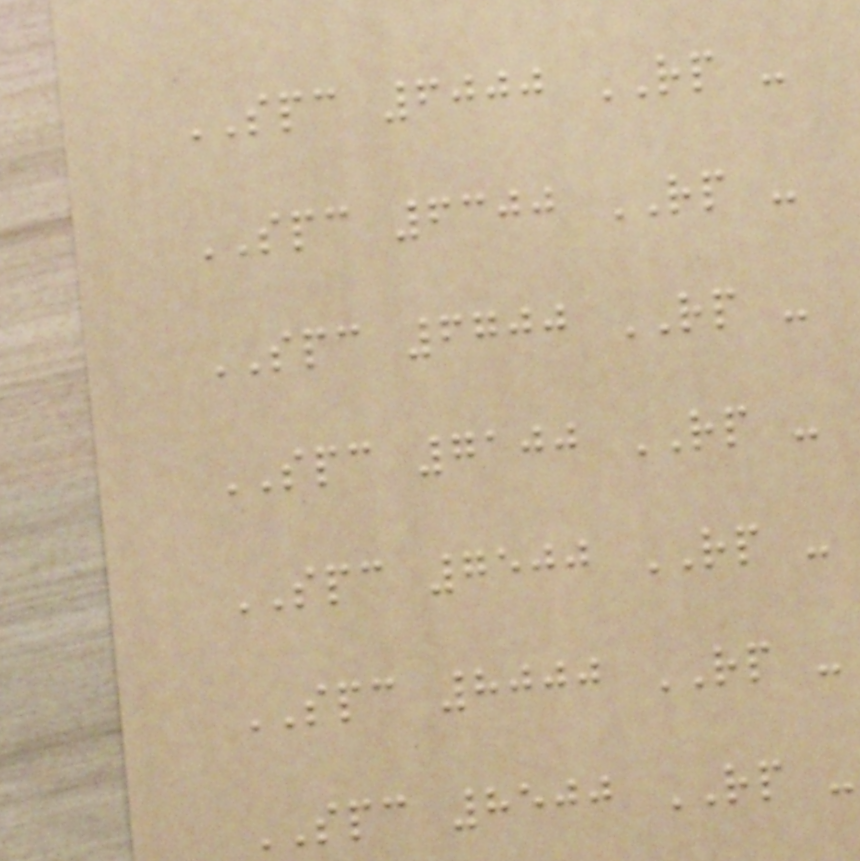SPC 6000 RP -
SPC 6300 RP -
SPC 6700 RP -
SPC 7100 RP -
SPC 7500 RP -
SPC 8000 RP -
SPC 8500 RP -
